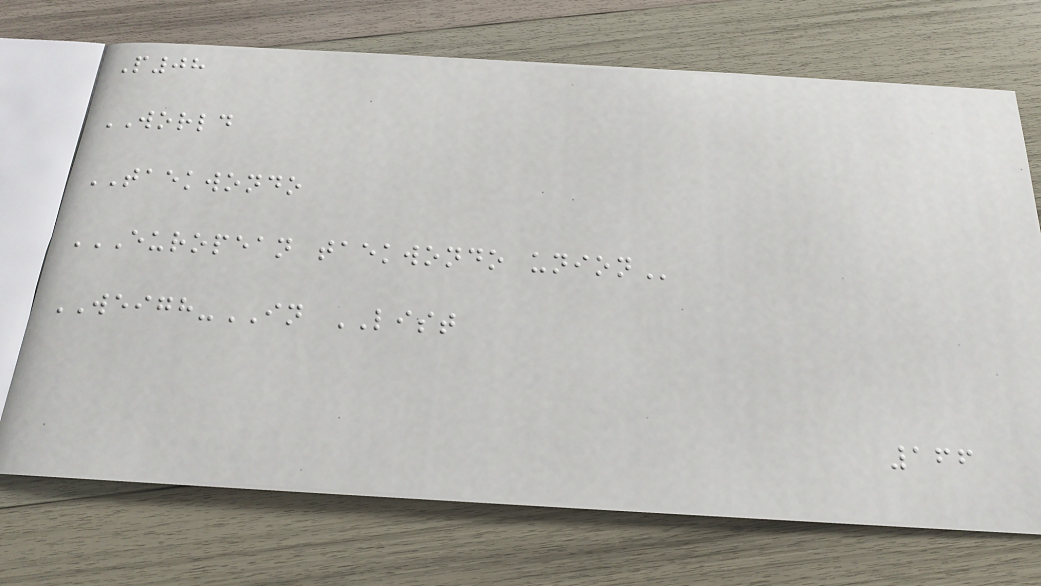P08
WORLD
TAEKWONDO
EUROPEAN TAEKWONDO UNION
WEIGH-IN LIST
166
